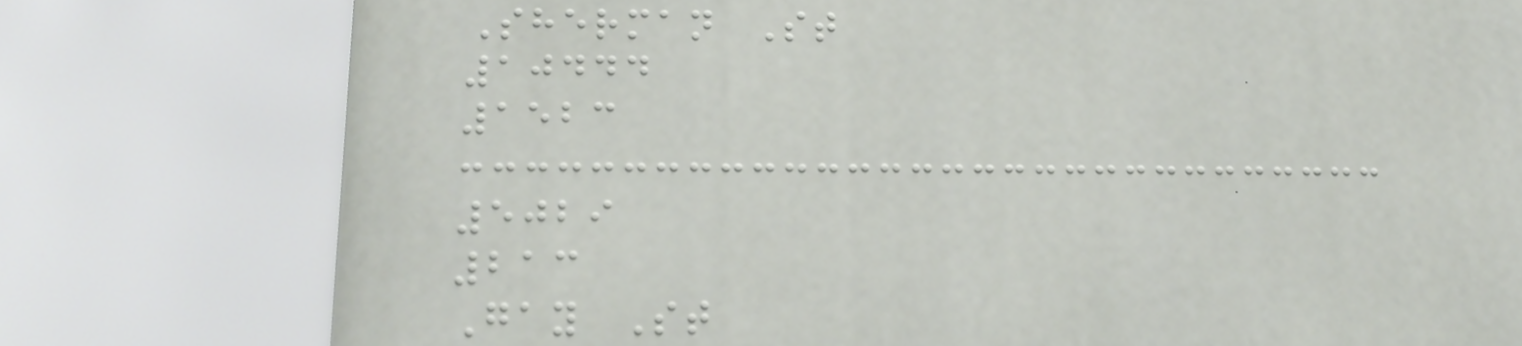Sherman St
10444
1523
5029
213
Gay St
